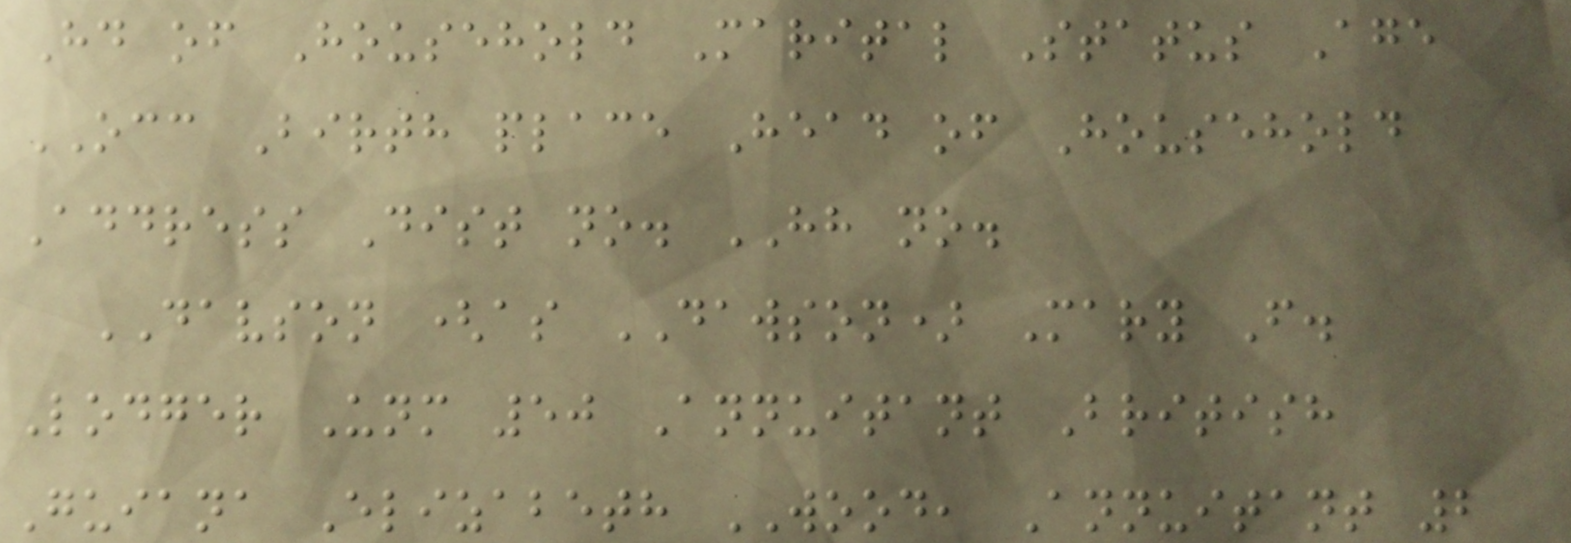Hd of Household Marital Status Age
OCC Birth place Head of Household
Address Dist no. HH no.
DAVSON (as DAWSON) Mary F.
Lodger Unm 50 Annuitant British
Guiana Elizabeth WOOD, Annuitant 2
